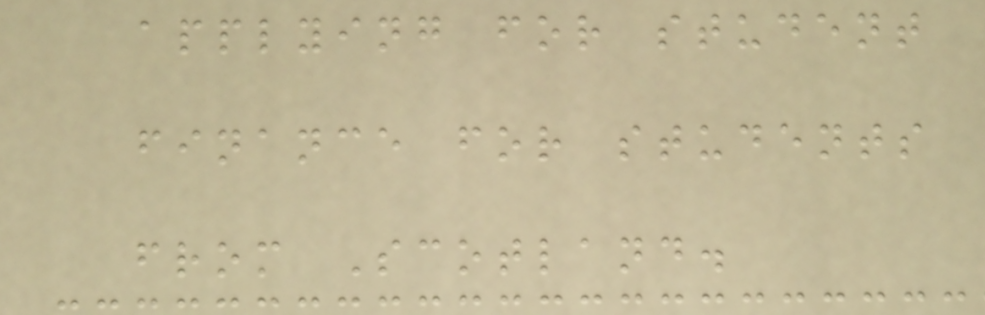applying for student
finance for students
from Scotland.
